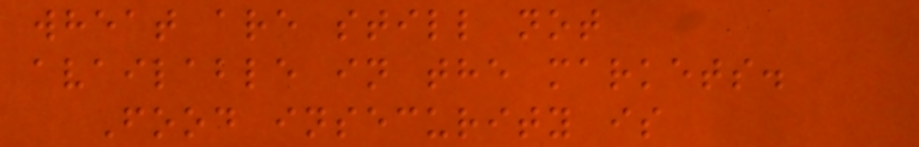wheat are still not
available in the markets.
Food insecurity is
